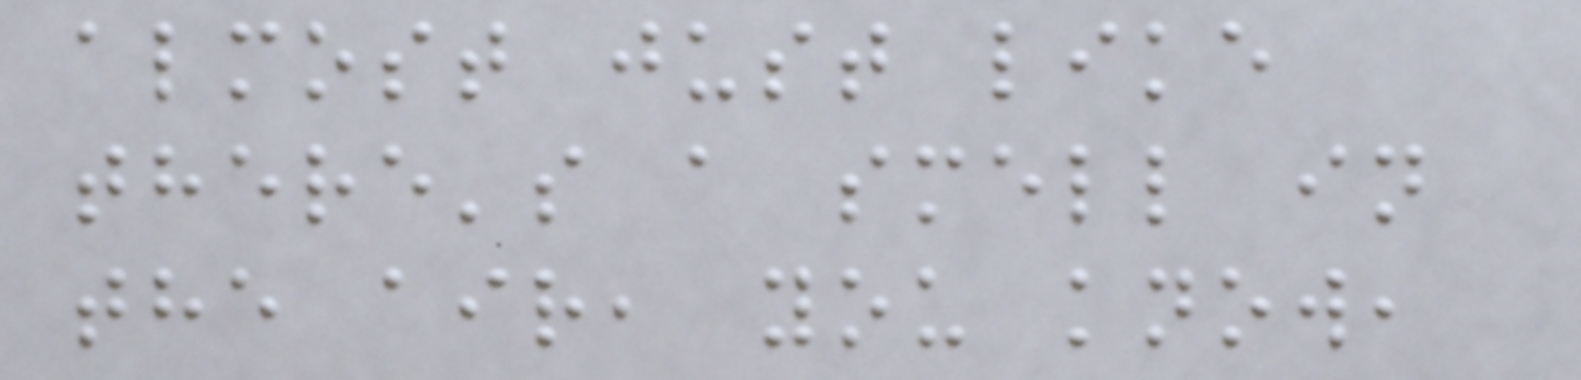almost just like
there's a smell in
the air, you know,
